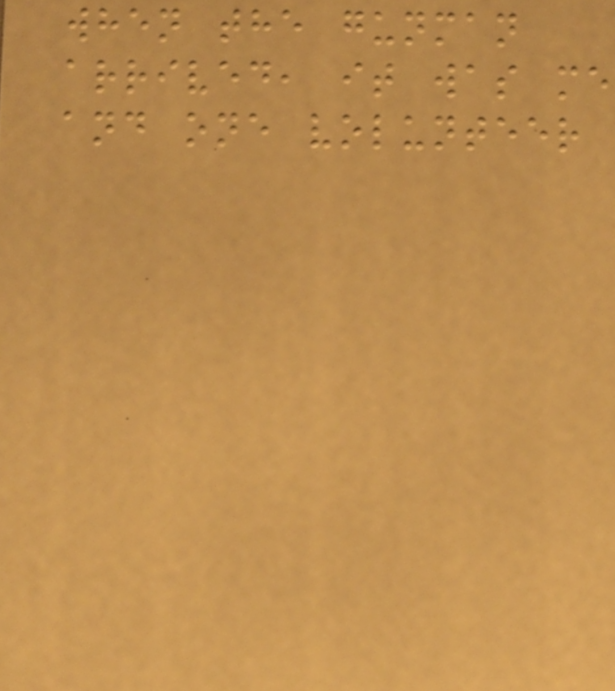when the gunman
arrived, it was me
and one volunteer
